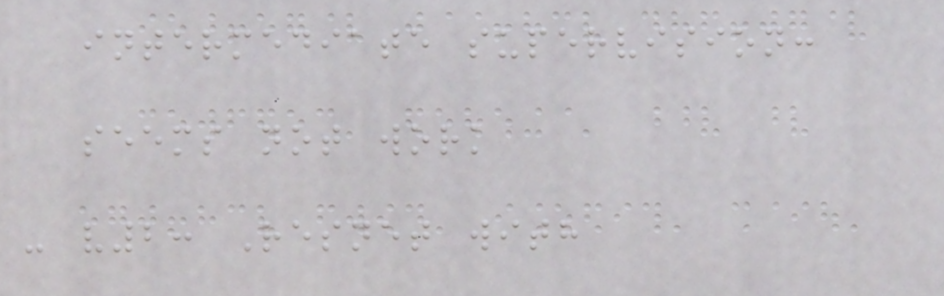intermediate supervision:
seems not work
- v2: Resnet with
